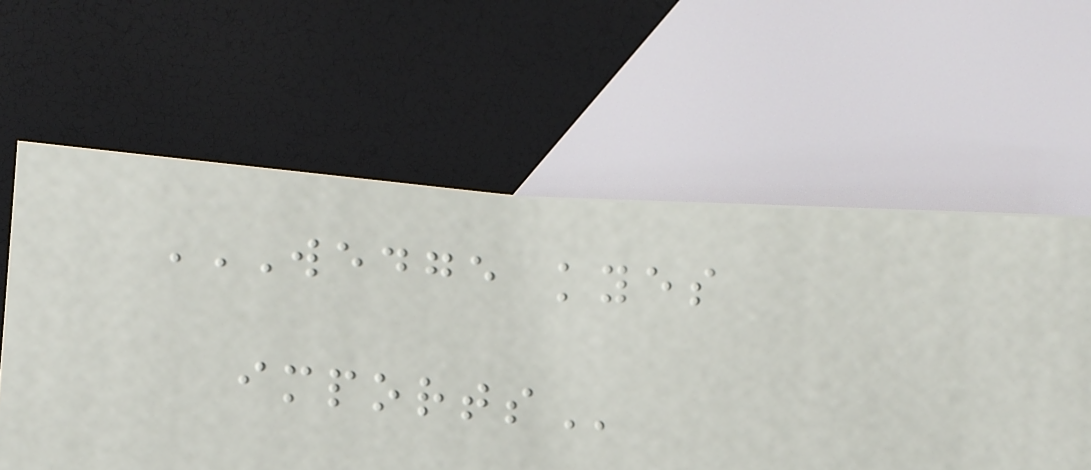WEDGE KYES
IMPORTS
